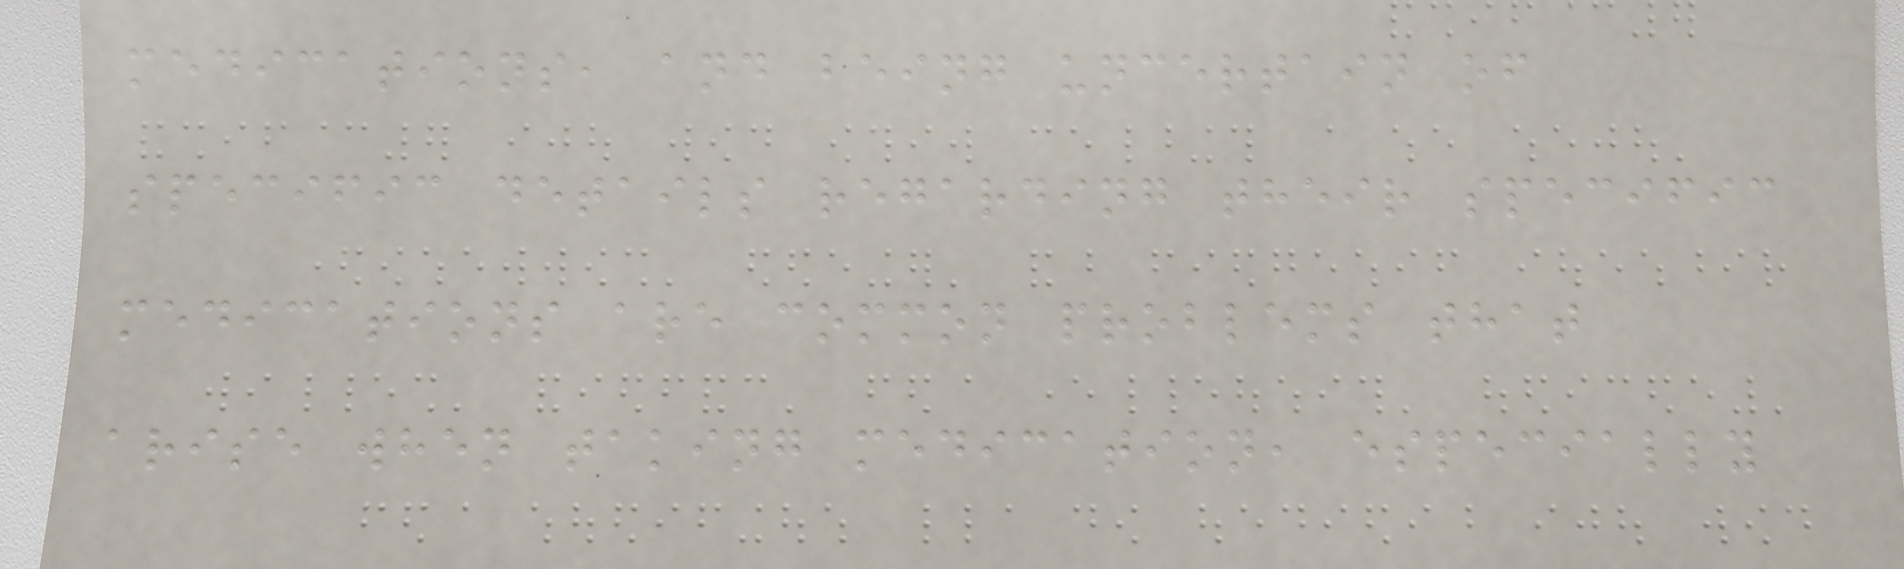medications, and being uncertain of
specific details regarding their specific
medications are common problems that
arise when taking medication, especially
